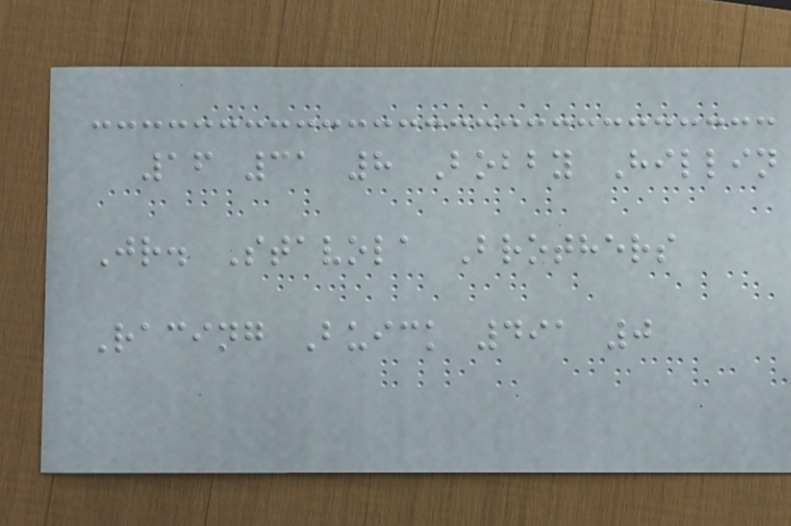16 31 8 Bobby Hillin
Jr. Stavola Brothers
Racing Buick 491 0
